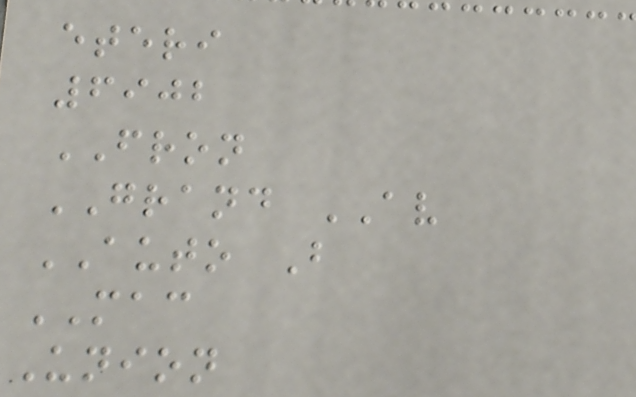eteri
6902
FRON
GRAND AV
AUTO B
MAC
Union
